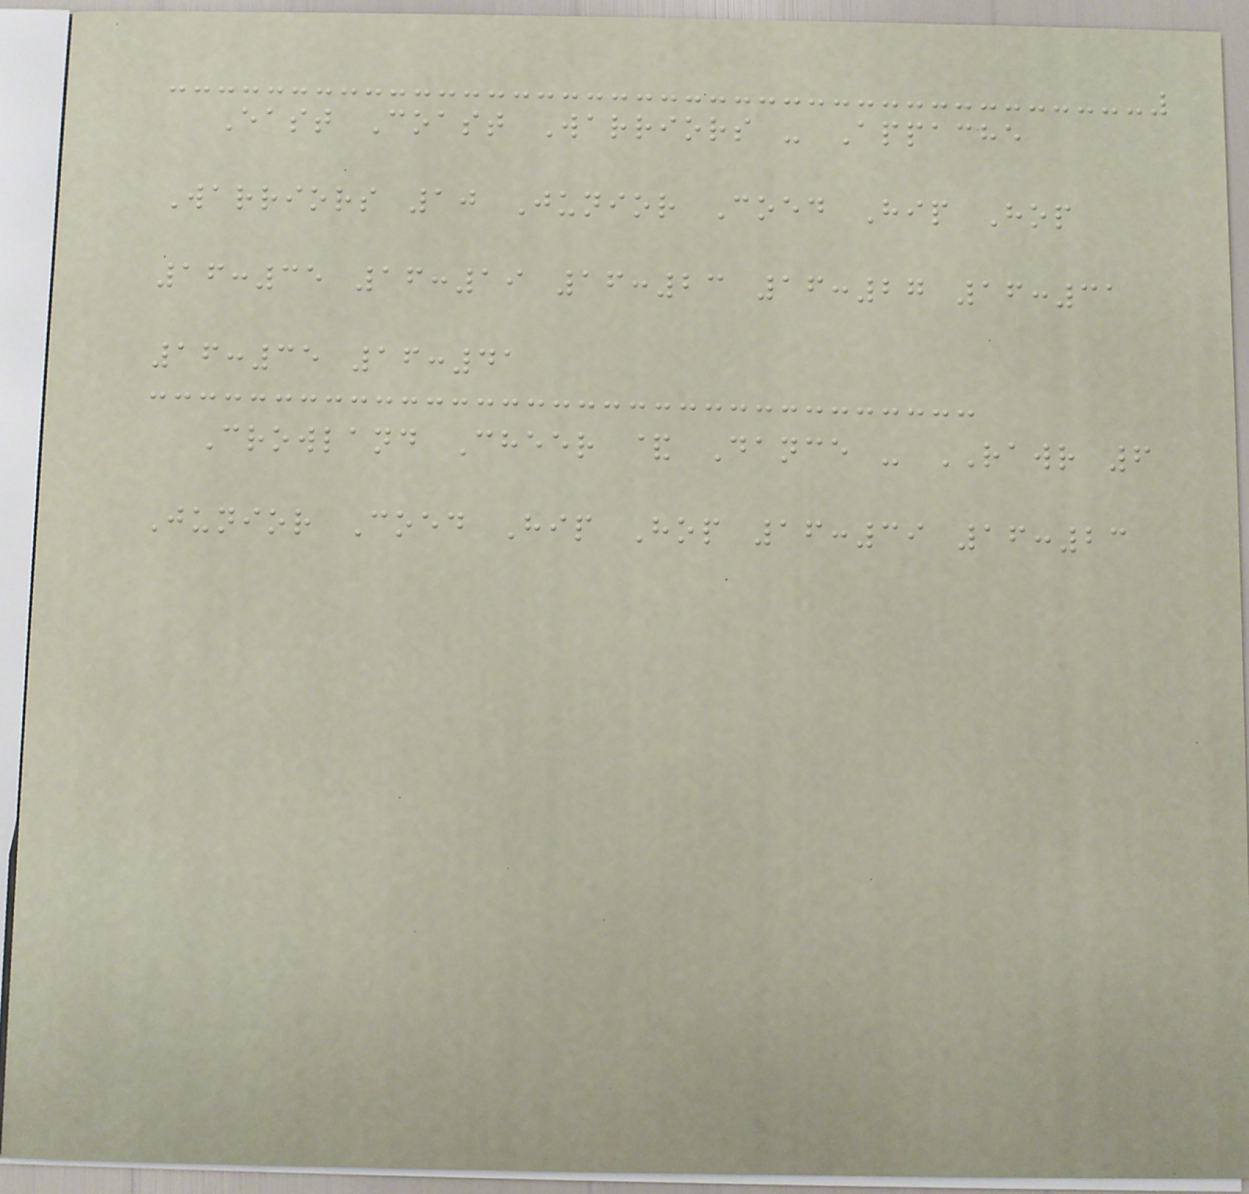East Coast Warriors - Appache
Warriors 10 Junior Coed Hip Hop
16:35 16:19 16:23 16:27 16:31
16:35 16:41
Crowland Cheer & Dance - RAWR 6
Junior Coed Hip Hop 16:39 16:23
